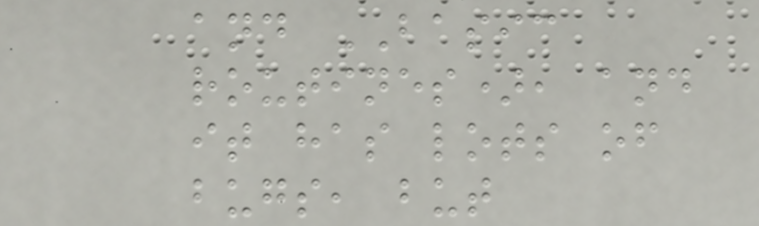and BASIC
routines), and
it has lots of
bugs, but
